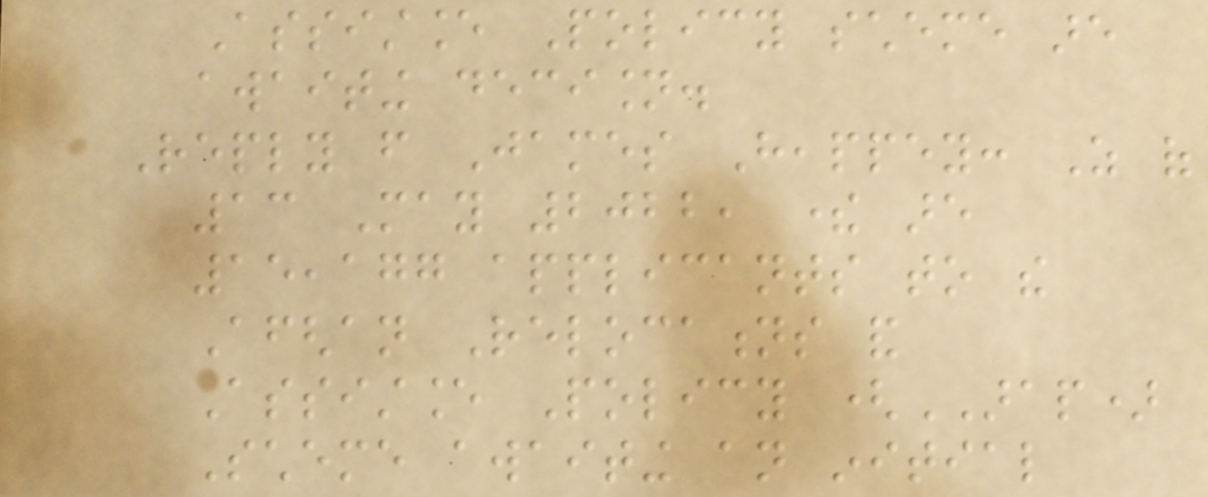Assistance Policy scheme are
awaiting decision.
Reply from James Heappey: As of
13 May 2022, there are
15,177 applicants to the
Afghan Relocations and
Assistance Policy (ARAP)
Scheme awaiting an initial
